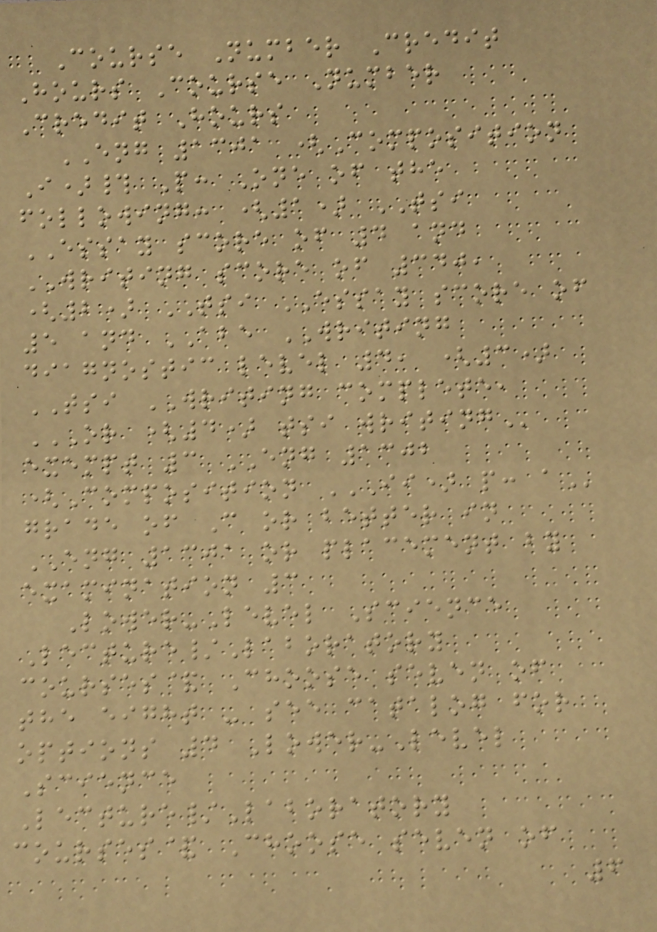Course Number Credit
Hours Course Number
Credit Hours
ENG 1301 (Composition
I)# P: One of the
following: (1) TSI
ESSAY score of 4 and
WRITING score of 340,
(2) TSI ESSAY score of
5 and ABE WRITING
diagnostic level 4, (3)
TSI WRITING complete,
OR (4) TSI WRITING
exempt 3 ENG 1302
(Composition II) P: A
grade of C or better in
ENG 1301 or placement by
examination 3
Lower-Level Science
Lecture/Laboratory
courses& Choose seven of
the eight - see catalog for
options 4 Lower-Level
Science
Lecture/Laboratory
courses& Choose seven of
6
